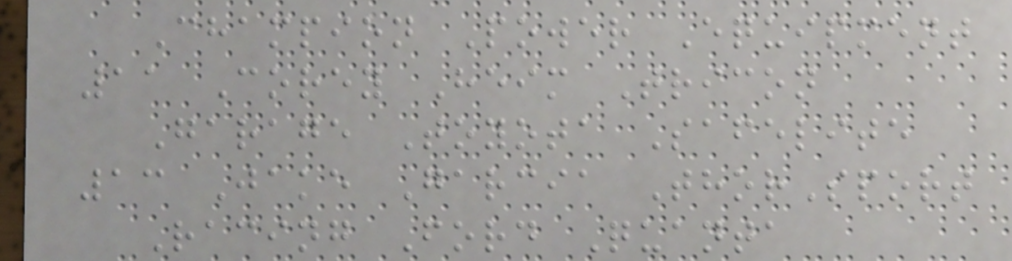Champion Power Equipment
11 Corey Heim Tricon
Garage Toyota Safelite
13 Jake Garcia ThorSport
Racing Ford Quanta
